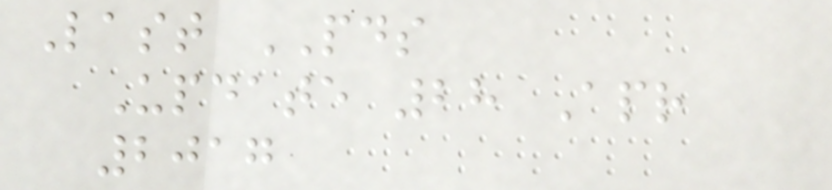Last PDS
Update 28 Apr
2017
